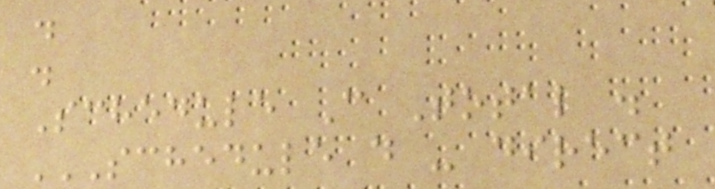.
.
Schedule C Total .
SCHEDULE D - DIRECT
